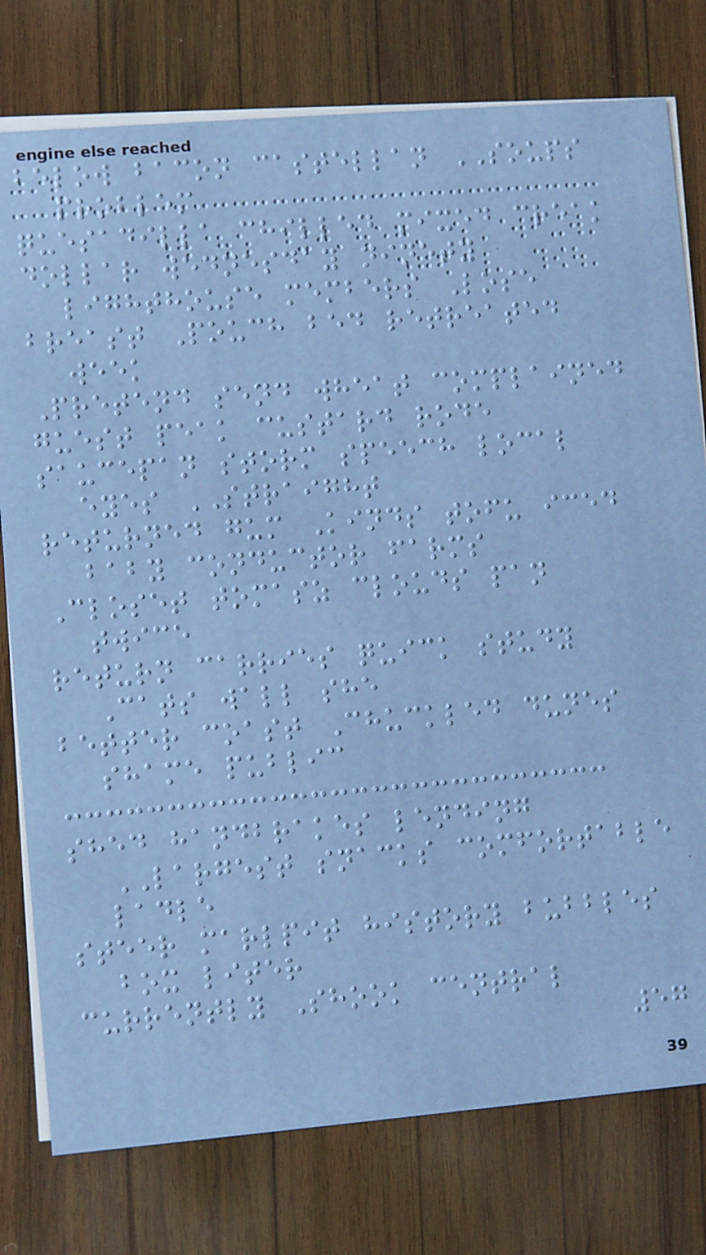below bacon castellan SOUPS
problem
quesadilla chilled mixed creak
dollar wednesday ninety
lighthouse members Lose
breast Pouch bed retreated
week
Pretend send wheat complained
guest peak custard rode
saucepan storm speech local
eyes STRAIGHT
returned gum Kinds tofu iced
baby conductor farms
Closet tomasz clouds pan
twice
return carries quick study
Cats wall she
better coast Chuckled dunes
shame public
shed handbrakes lending
LARGEST snacks comfortable
ladle
steer marlpit history bubbles
box liter
currently Shook central
57
